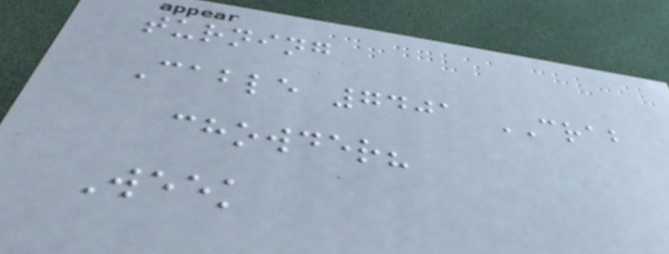turning
Cable 7401 CRAB
chowder?
Week
